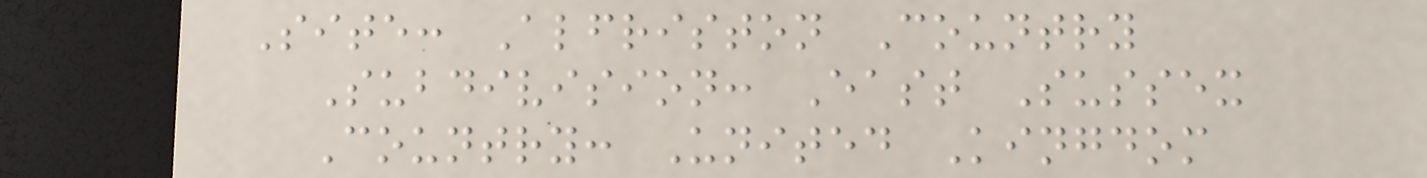Site: Alfriston Country
Subdivision: East Sussex
Country: United Kingdom
